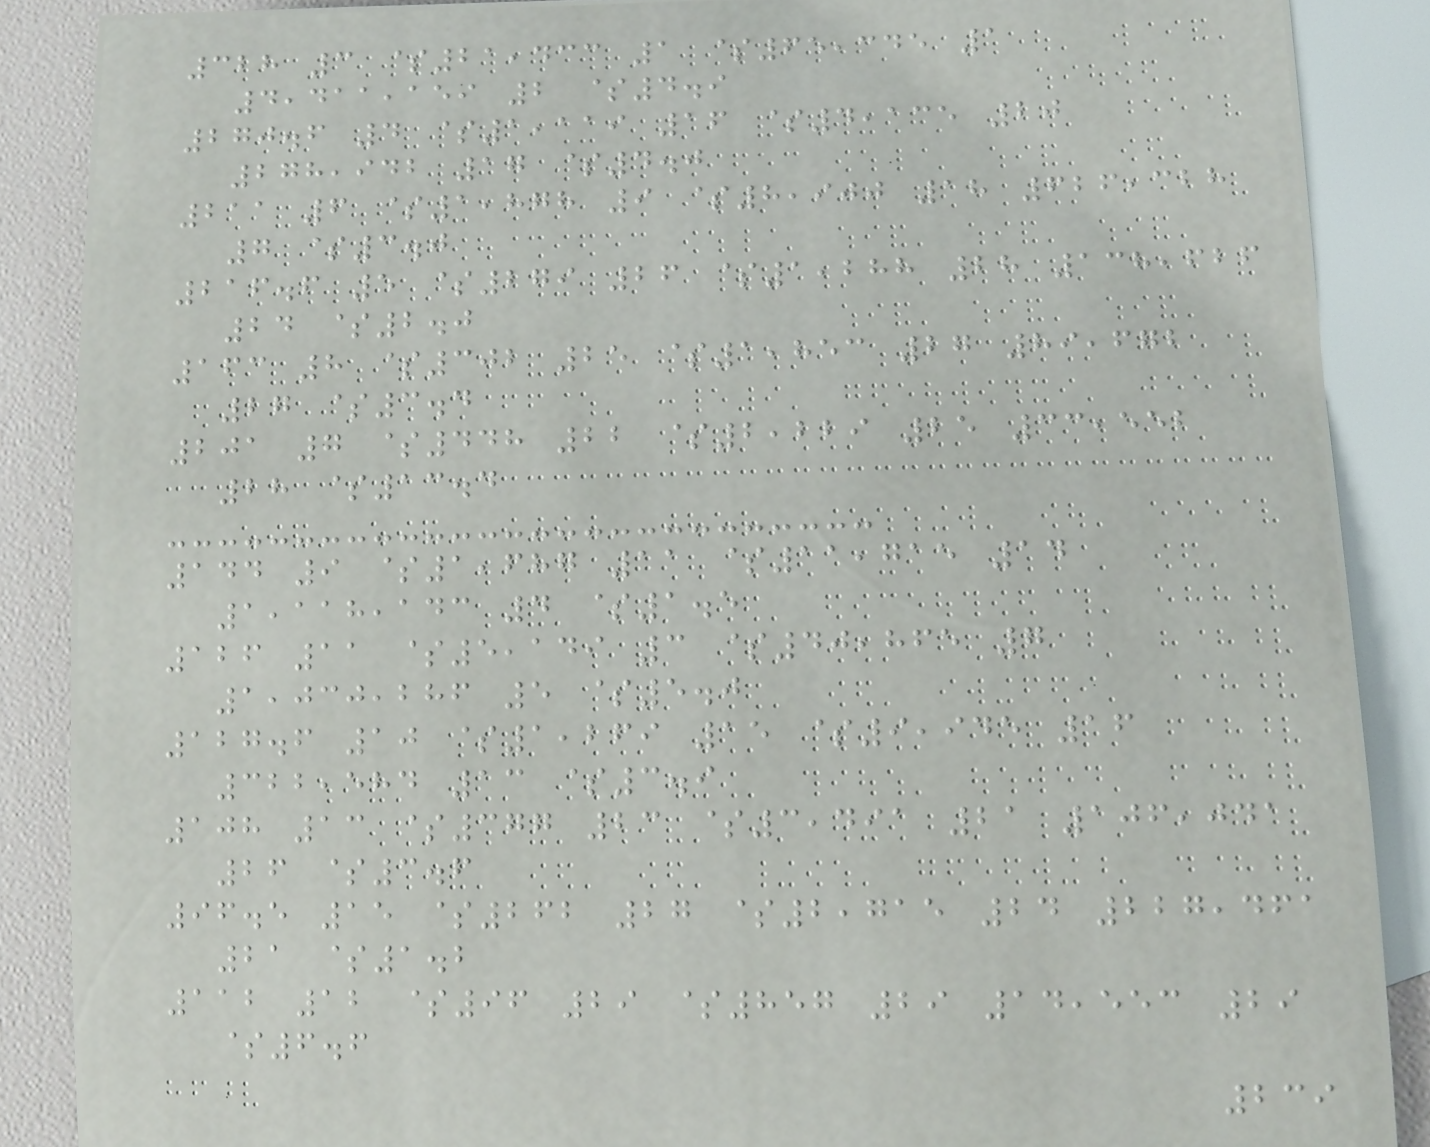328 3 $21,433 1 $65,345 1
4,411,159 2 $4.9
270.6 4 $1,119 16 $4,135 20
278,942 17 $4.0
211 6 $1,878 9 $8,900 18 626,328
7 $3.0
216.6 5 $279 26 $1,288 28 138,626
24 $2.0
163 8 $302 25 $1,853 27 89,672
27 $3.4
201 7 $448 22 $2,229 25 33,552
28 $13.4
144 9 $1,687 11 $11,715 14
1,118,143 4 $1.5
126 11 $5,149 3 $40,865 7
1,030,286 5 $5.0
127.6 10 $1,269 15 $9,945 16
322,584 13 $3.9
108 13 $377 23 $3,491 21 106,041
26 $3.6
96.5 15 $262 27 $2,715 24 227,461
21 $1.2
112 12 $96 29 $857 29 14,553 29
$6.6
239
